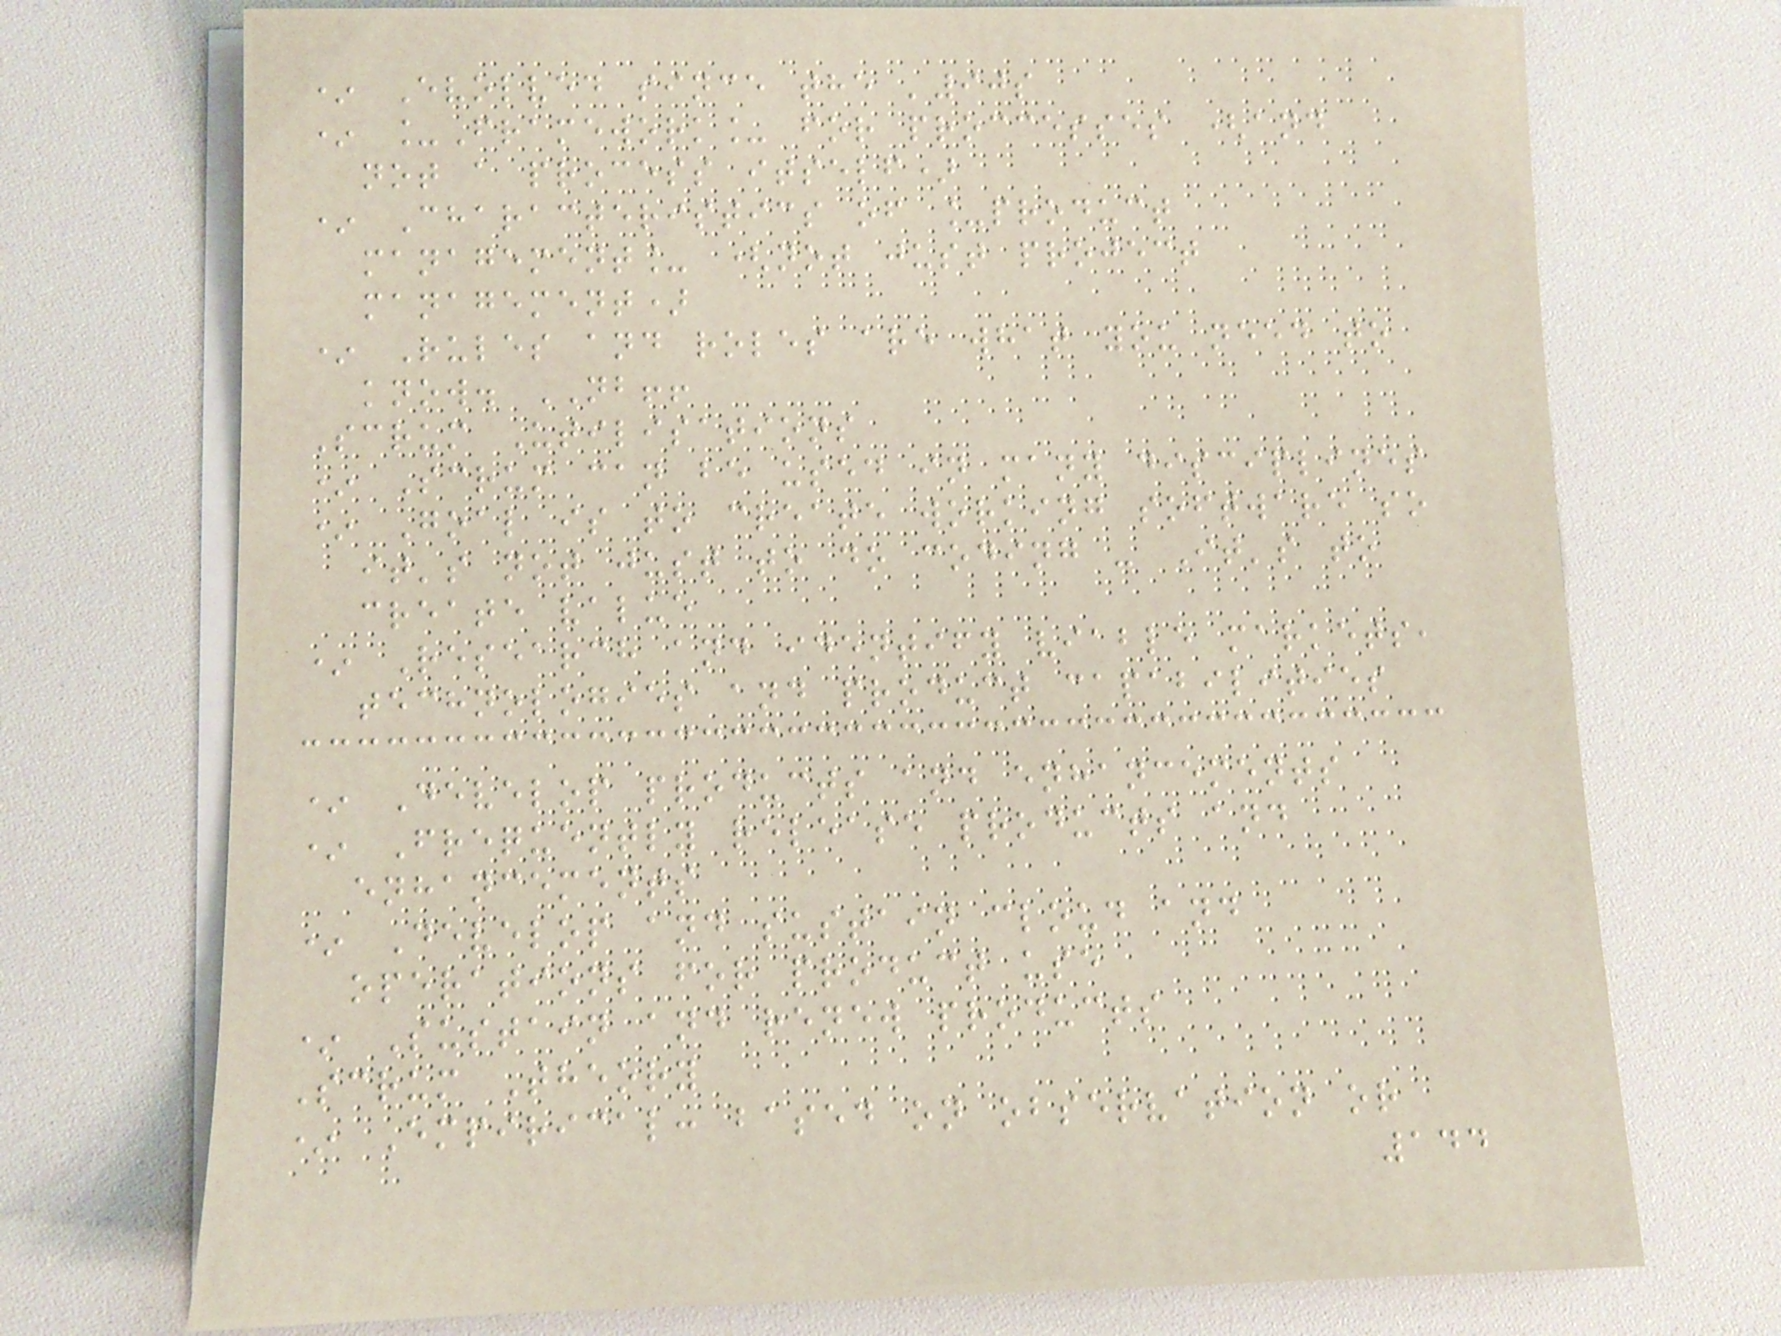* Evolved since the '90s
* _Framework_ for proccesses (and
not a process itself)
* Characteristics of _product
management_ (not just project
management)
* Rules and roles are what you need to
know. NB!!
Scrum Utilisations
* Scrum can be used in many disciplines
* Goal is to create working software so
it's not just to do coding - It's to
create value
* Research and identify viable markets,
technologies and product capabilities
* Develop products and enhancements
* Frequently release products and
enhancements
* Develop and sustain cloud and
operations for product use
* Sustain and renew products
Scrum Theory
* Empirical: based on observation or
144
